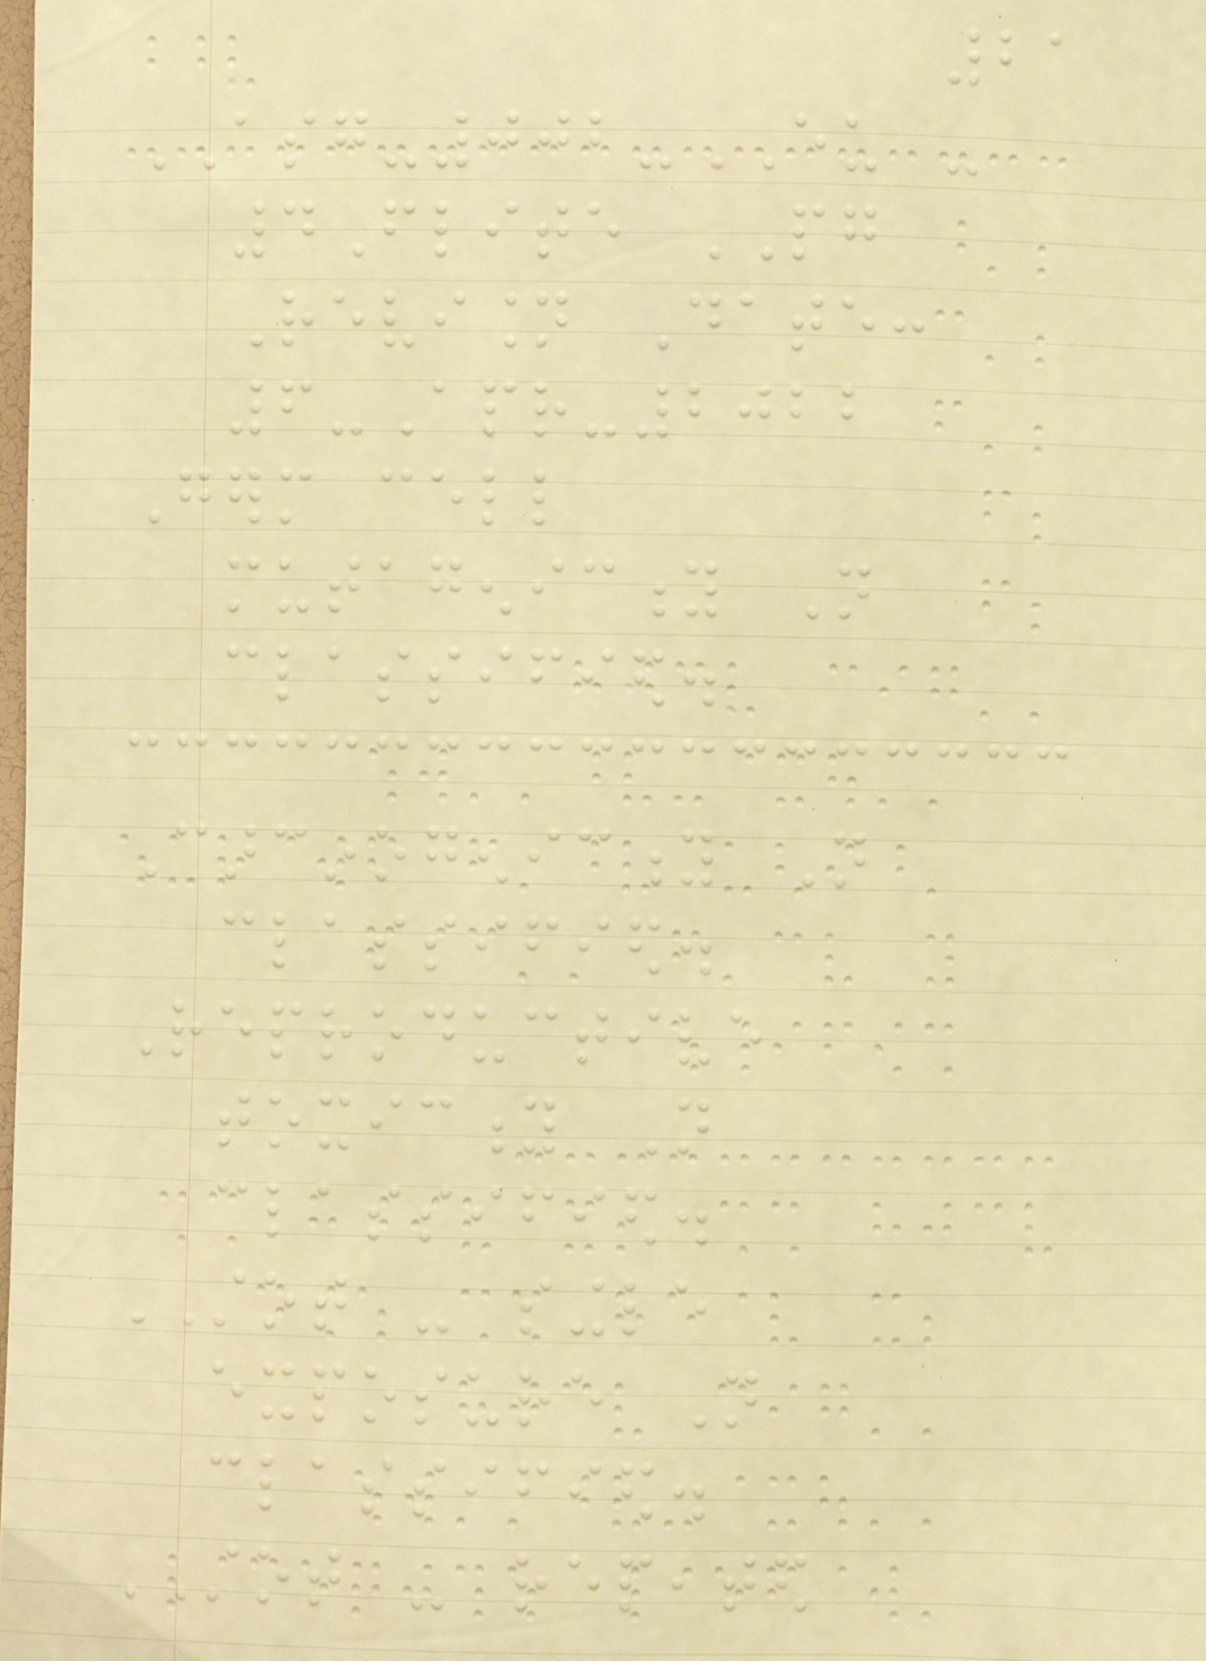21
ASG-002-EU -
4Flite PG
Revision Date:
6-Apr-2022
Germ cell
mutagenicity Not
classified.
Carcinogenicity Not
classified.
Reproductive
toxicity Not
classified.
STOT - single
exposure Not
classified.
STOT - repeated
